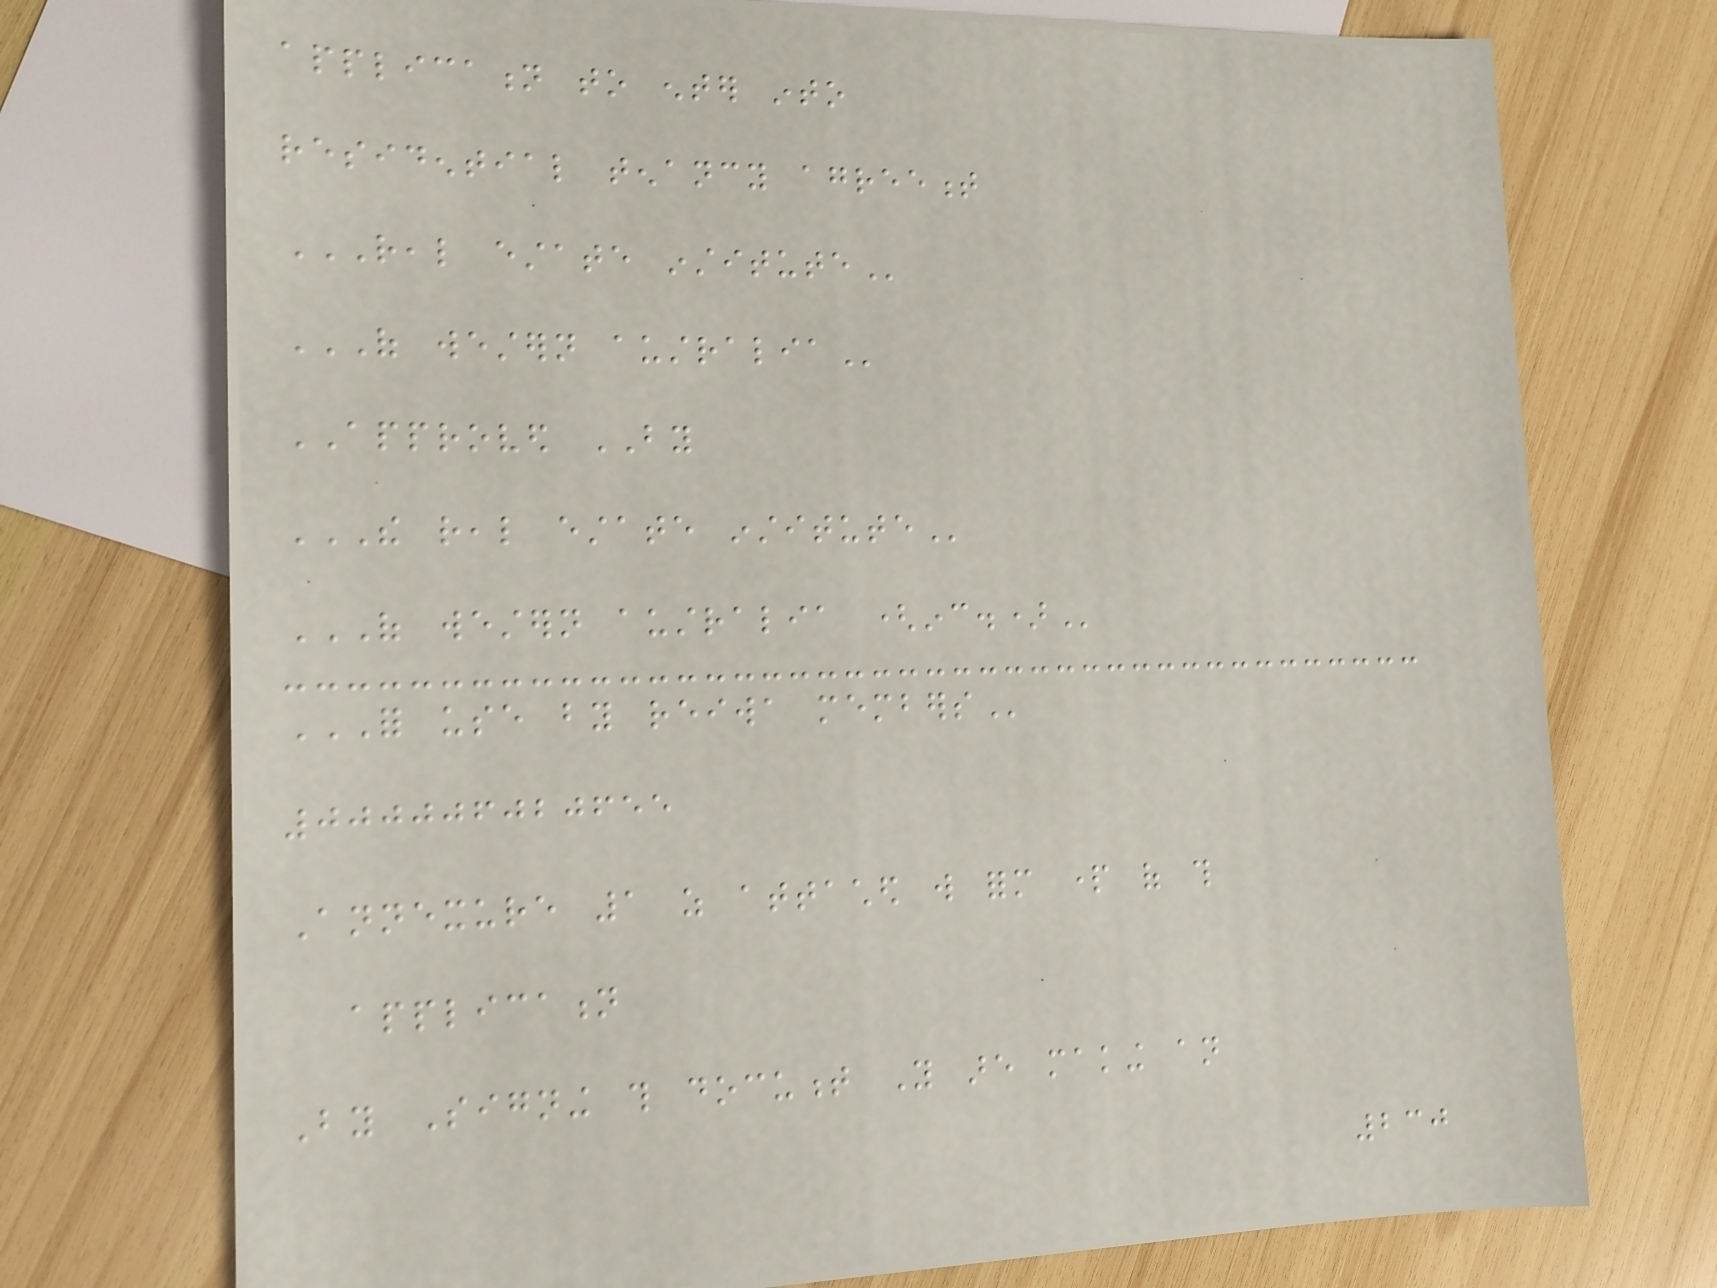application to enter into
residential tenancy agreement
REAL ESTATE INSTITUTE
OF WESTERN AUSTRALIA
APPROVED BY
THE REAL ESTATE INSTITUTE
OF WESTERN AUSTRALIA (INC.)
FOR USE BY REIWA MEMBERS
000006020655
Annexure 1 as attached will form part of this
application
By Signing this document You are making an
230
